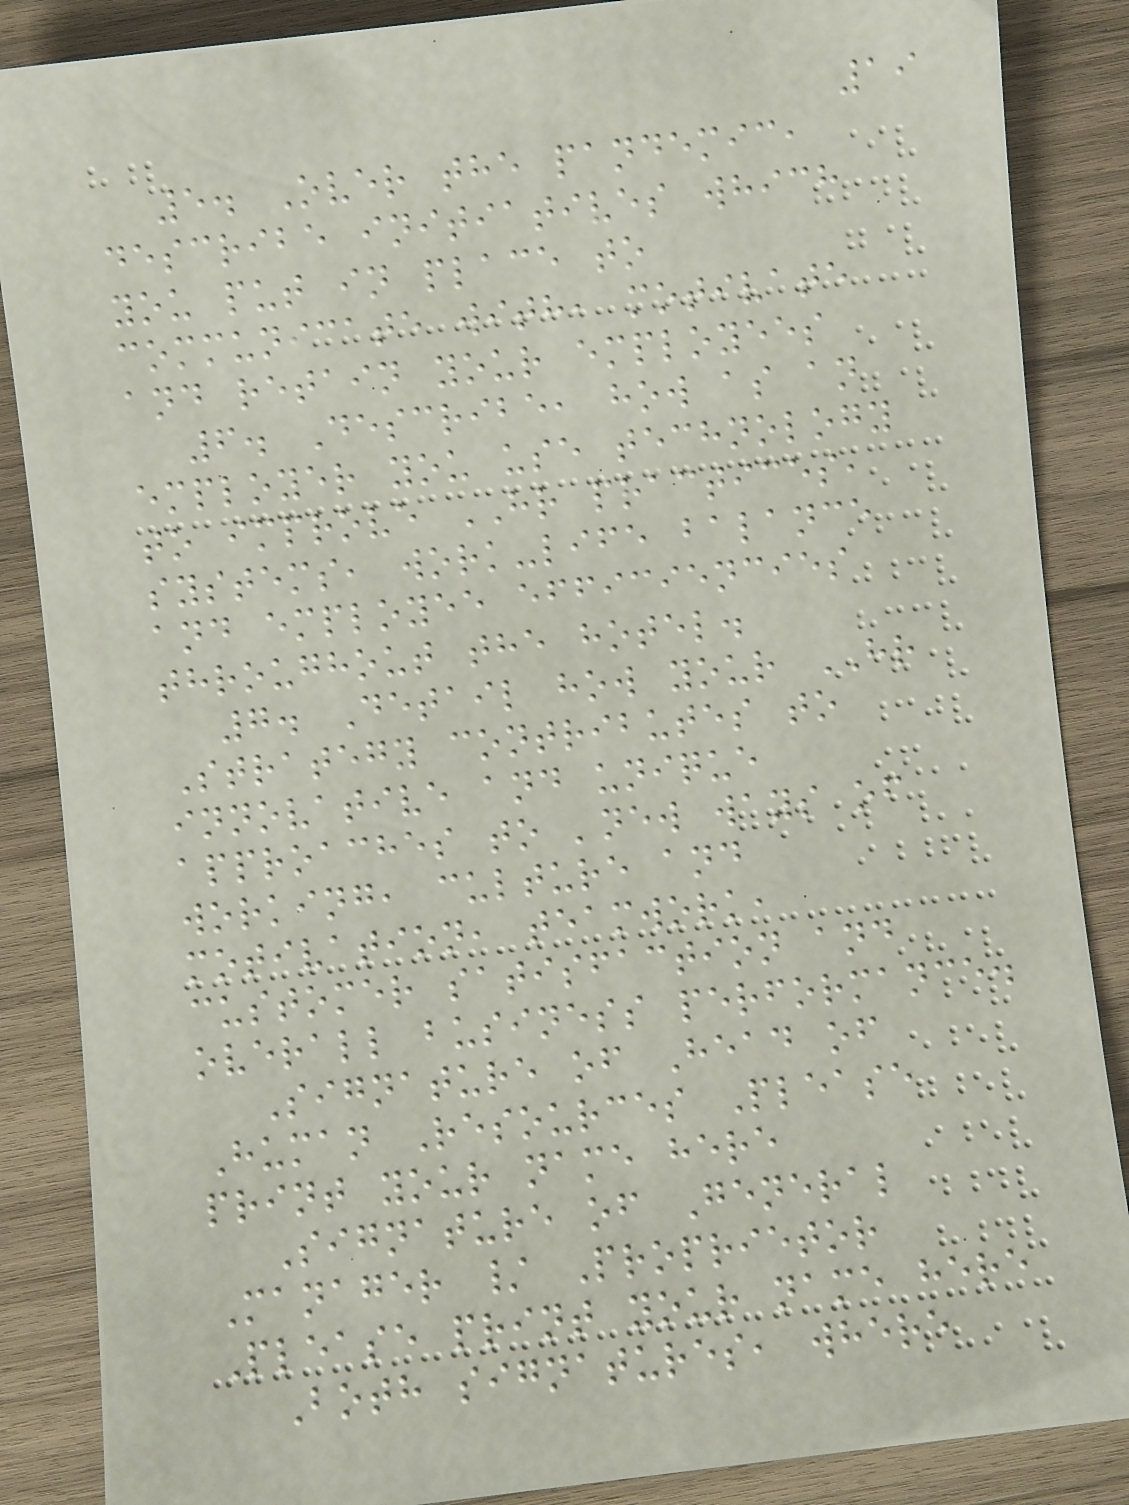19
5. Over the pandemic,
describe initiatives which
you put in place to
communicate with, motivate
and retain your employees
6. Describe, how as an
employer you use technology
to improve HR practices,
systems, work-life balance
and employee efficiencies
throughout the hotel.
7. Detail how your HR
Strategy contributes to
innovative and unique
approaches to 'new ways of
working, culture and
motivation, teamwork,
customer satisfaction and
overall business performance.
Signature of Head of
Human Resources Please
print your name here
Signature of General
Manager / Proprietor
Please print your name here
Both signatures, where
